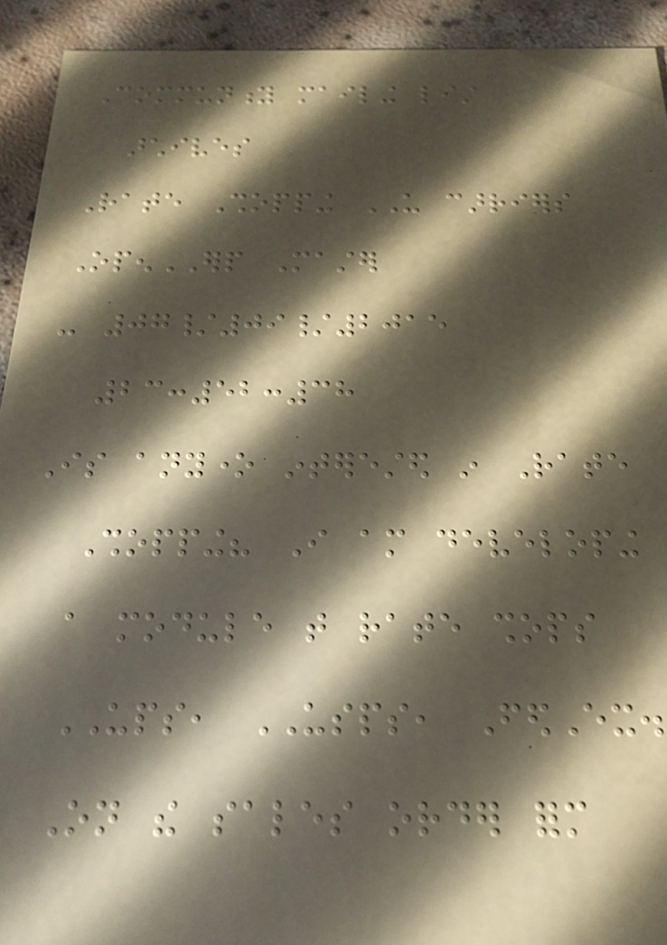Community mailing list
archives
Rate Shopping US carriers
OpenERP Master
- 07/09/2015
23:52:38
Is anyone interested in Rate
Shopping? I am developing
a module that rate shops
UPS, USPS, FedEx.
On the sales order form
